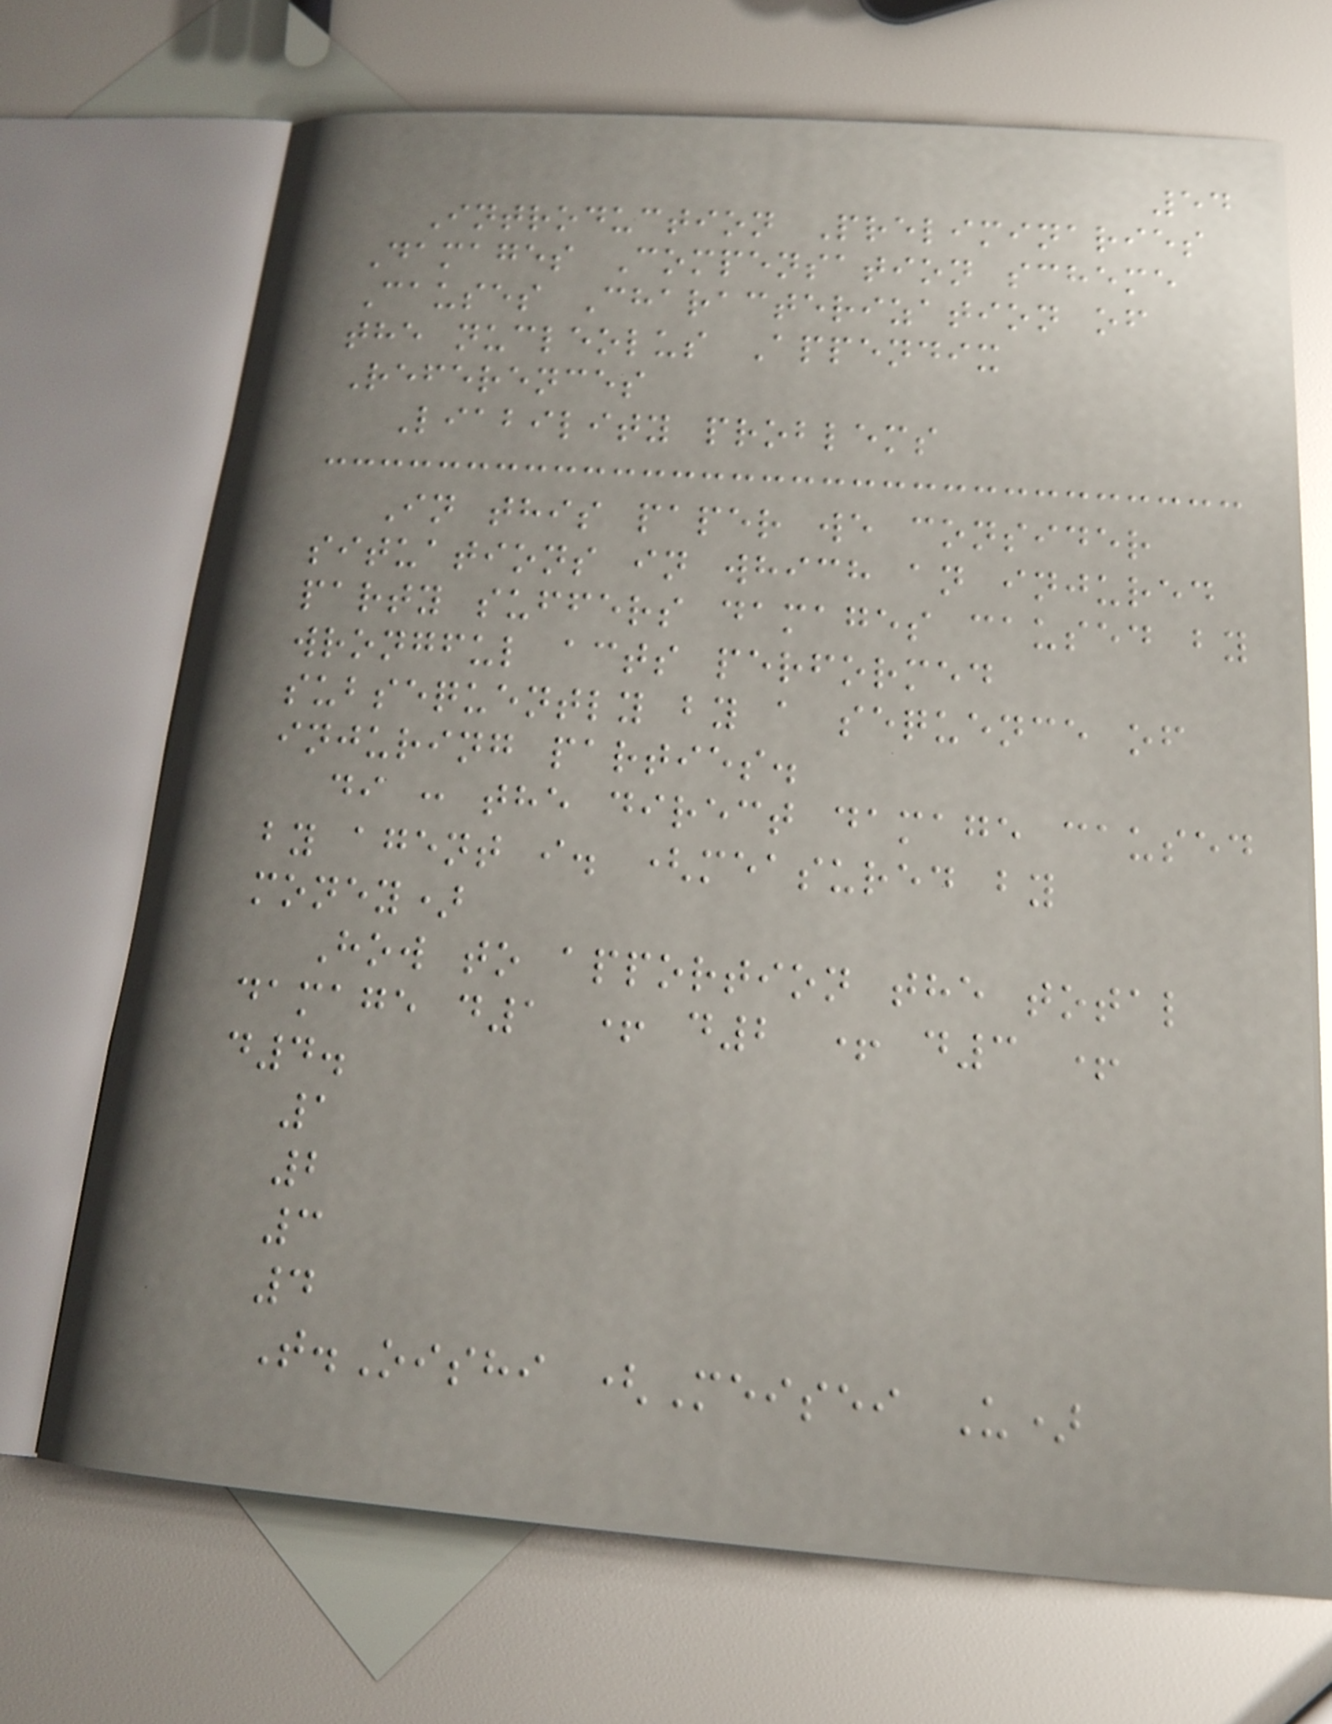54
Introduction Preliminaries
Damages Compensation scheme
Causes Characterization of
the nucleolus Appendix
References
Liability problems
In this paper we consider
situations in which an injured
party suffers damages caused by
wrongful acts performed
subsequently by a sequence of
injuring parties.
di : the direct damage caused
by agent i. (measured by
money)
How to apportion the total
damage d1 + d2 + d3 +
d4.
1
2
3
4
T.Oishi (Meisei U)
